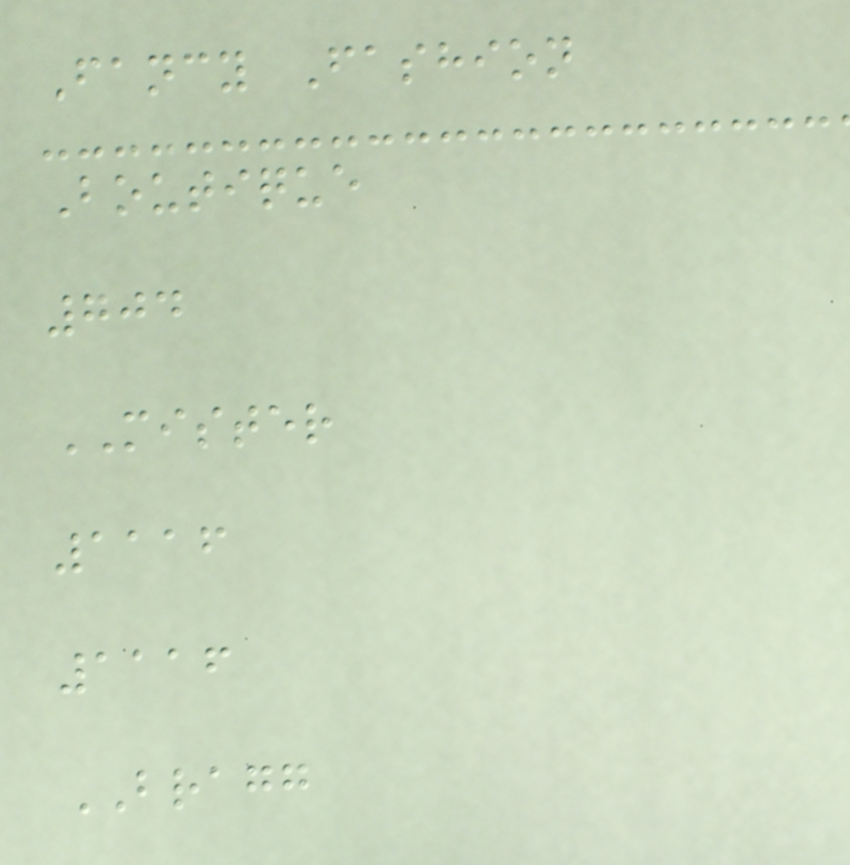Fancy Fashion
Boutique
704
MISTER
1116
1116
BRAGG
